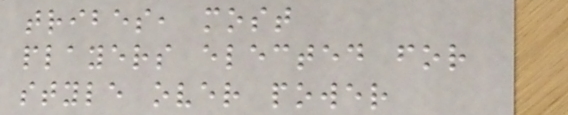tribes, most
players elected for
style over power
